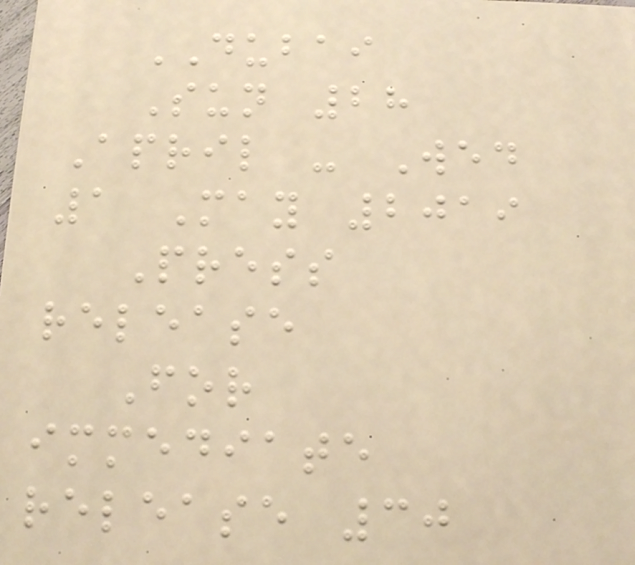DUBAI
Sun 28
April - Wed
1 May 2019
Press
release
For
immediate
release 30
